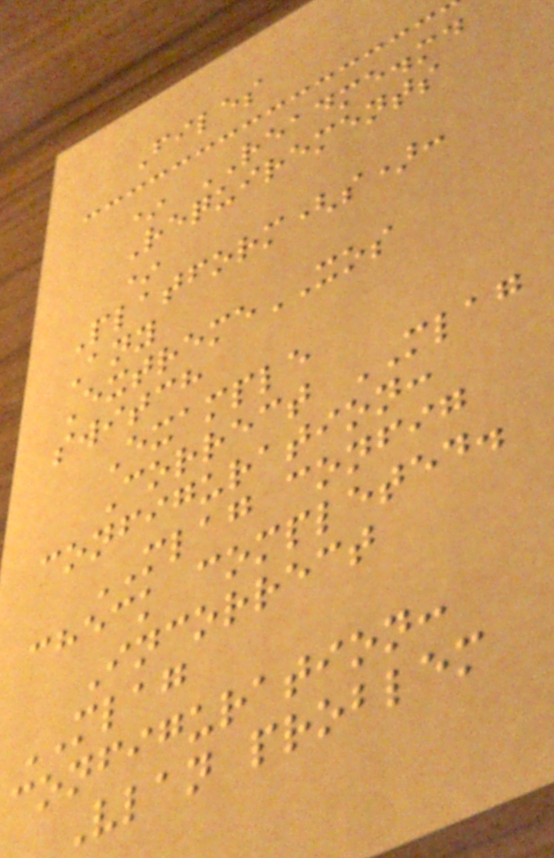Files
* README.md
Requirements
*
Platform(s):
Any
ExtremeXOS
switch
Example
Correct MLAG
configuration:
MLAG config
check completed.
Incorrect
MLAG
configuration:
Vlan problem
